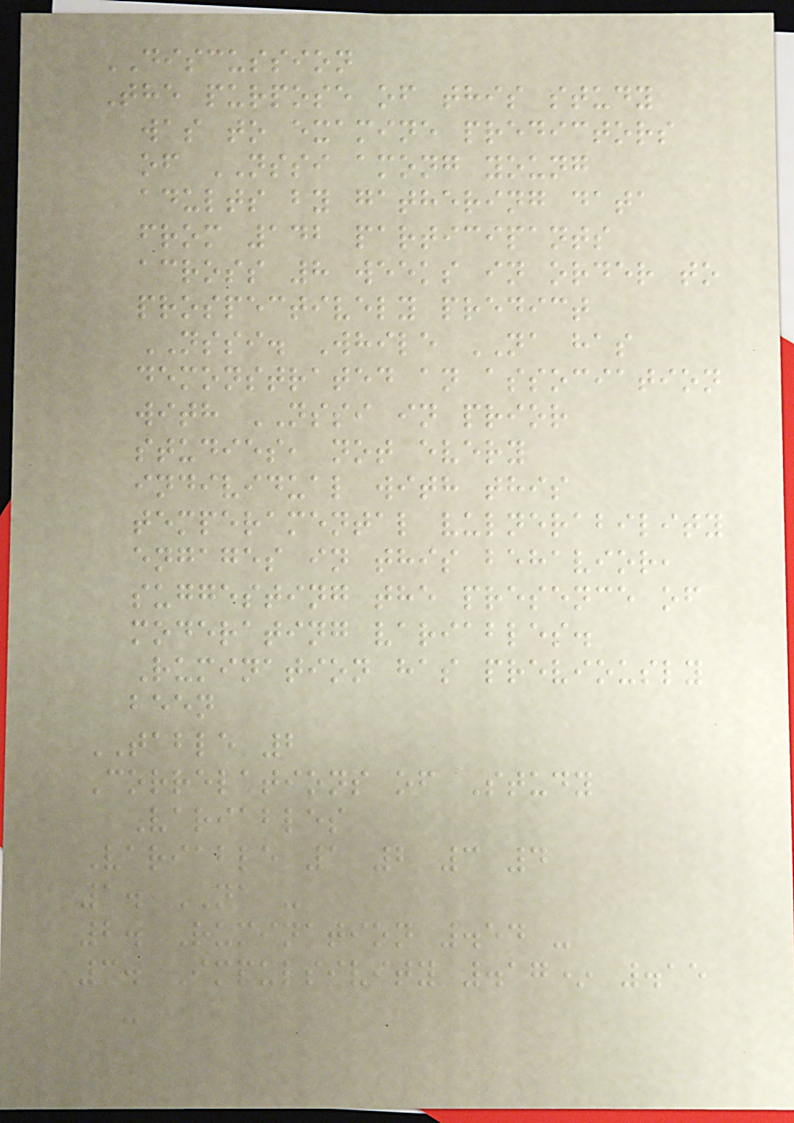DISCUSSION
The purpose of this study
was to examine predictors
of NSSI among young
adults by gathering data
from 142 participants
across 8 weeks in order to
prospectively predict
NSSI. While NA has
demonstrated an association
with NSSI in prior
studies, not every
individual with this
temperamental vulnerability
engages in this behavior,
suggesting the presence of
moderating variables.
Rumination has previously
been
TABLE 2
Correlations of Study
Variables
Variable 1 2 3 4
1. NA -
2. Rumination .54 -
3. Impulsivity .17* .15
-
